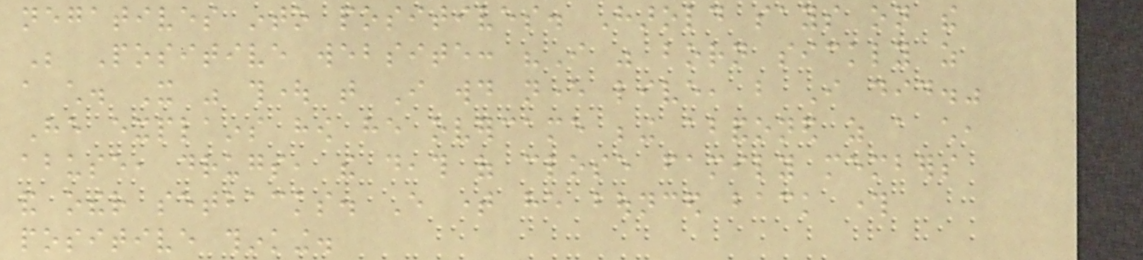negatives into positives. Harold says on the
Be Positive website: "I was born sickly as
a child. It was thought that I would never live, but I did."
He explains how he overcame being abandoned as a child,
abuse, drugs, the death of close family members
and other setbacks. Every time he bounced back through
positive thinking.
